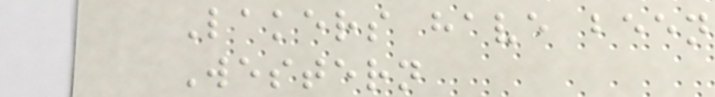Lakers have been
Western
